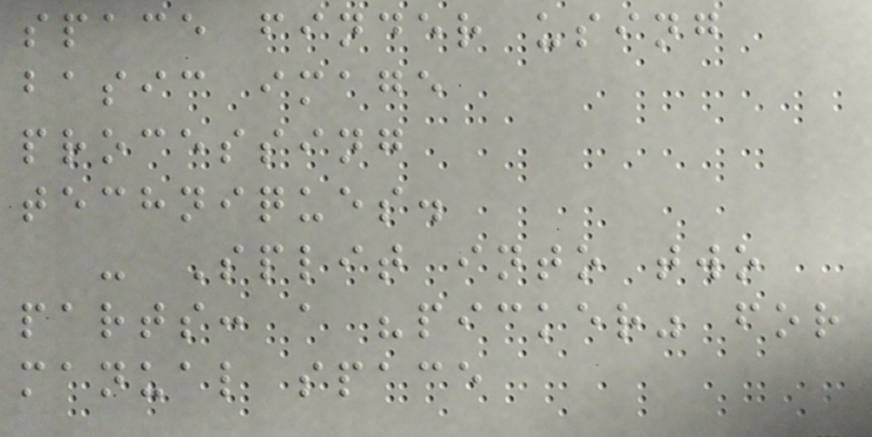space finder using
basic image
processing
techniques.
- Split into two
parts: a "picker" for
manual space
